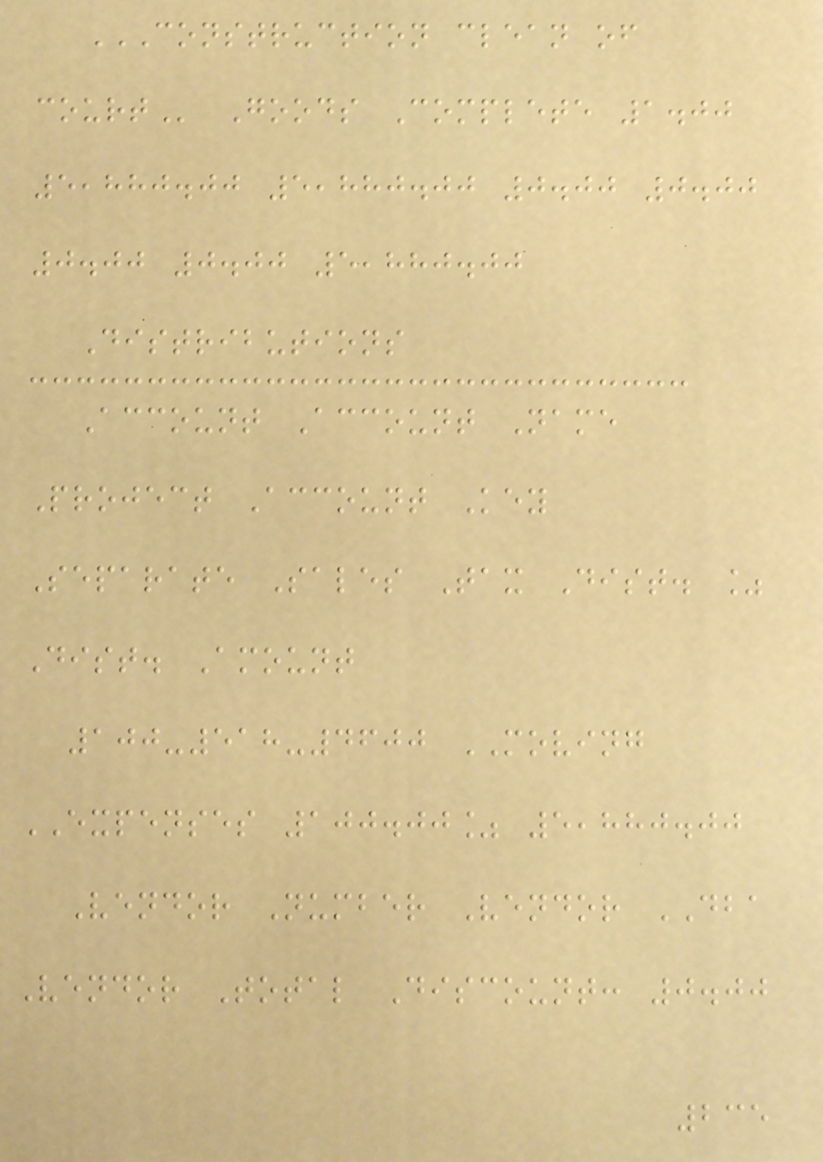CONSTRUCTION CLEAN OF
COURT Goods Complete 1.00
5,880.00 5,880.00 0.00 0.00
0.00 0.00 5,880.00
Distributions
Account Account Name
Project Account Key
Separate Sales Tax Dist. %
Dist. Amount
100-518-4600 MOVING
EXPENSES 100.00% 5,880.00
Vendor Number Vendor DBA
Vendor Total Discount: 0.00
235
